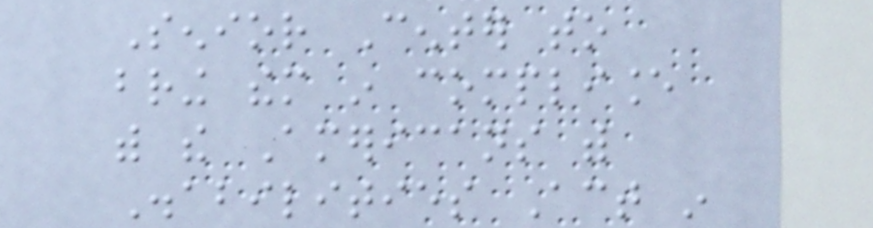Senior Center to
bring them in compliance
with the Americans with
Disabilities Act in
